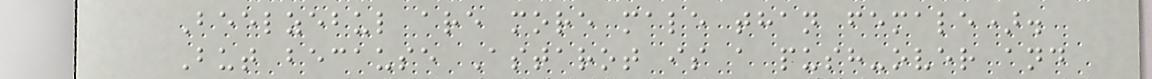Beelzebul are more male than female).
But because Astarot is a push-over and
